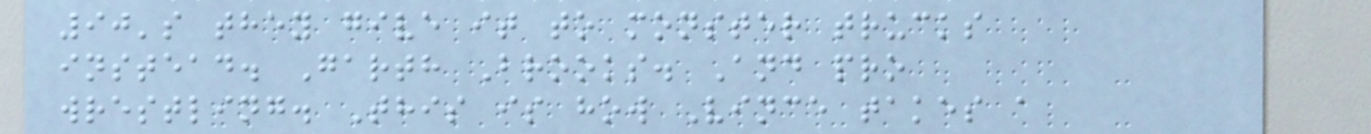90's they give it to monster trucks
instead. Garth Brooks. And pro
wrestling. This is how Vince takes a
